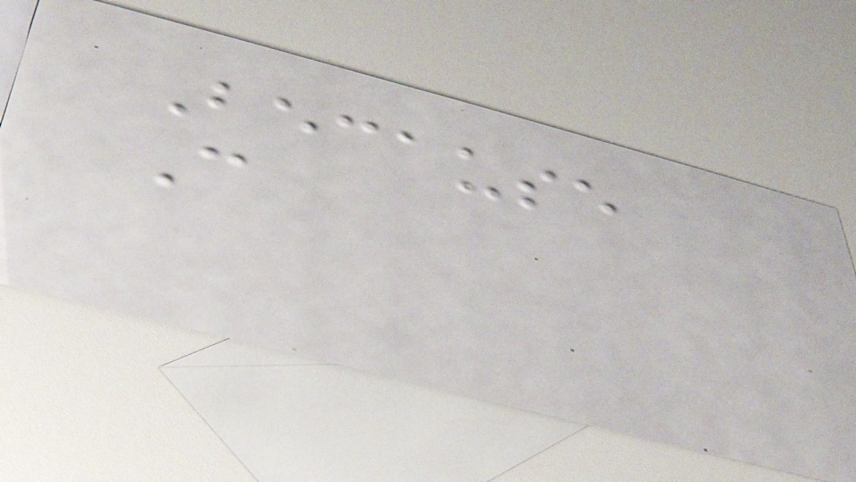Because
C
